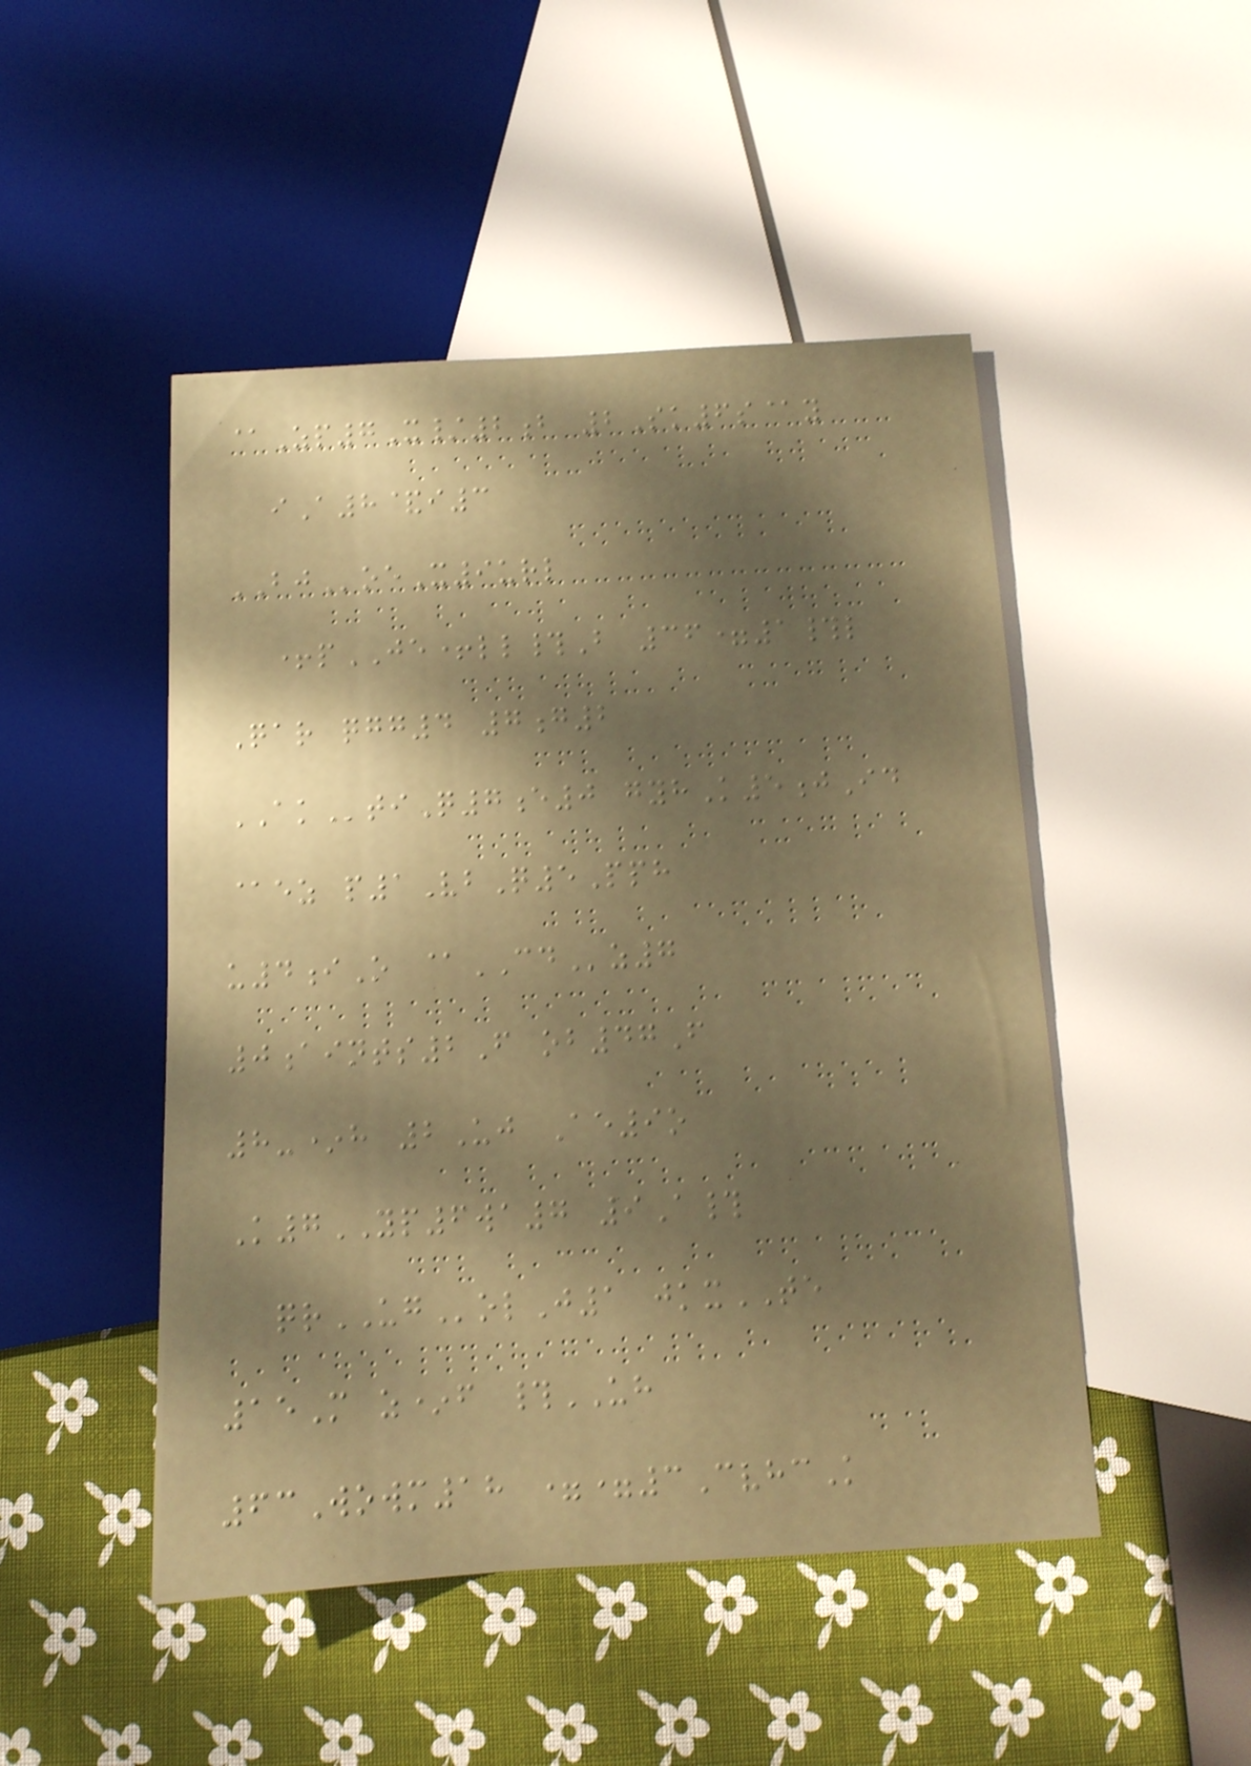@Zp7X/2b 2Sk6s@y
iA8&i3
BJoeX9url
+pJE+ll#B 36=1#l
Qar qgg4 7g2
AKtiQ7e0 gyhK5jId
@ez p1VbQ5Pph
u4iO @CDz7
0aints2F ob47F
8-*h 2Uj Ae9o
K7YP6wa7 9A#
qrUGolJ1 jkxTE
15M z*f #UH
63Wowm18 ==3CvhcK
